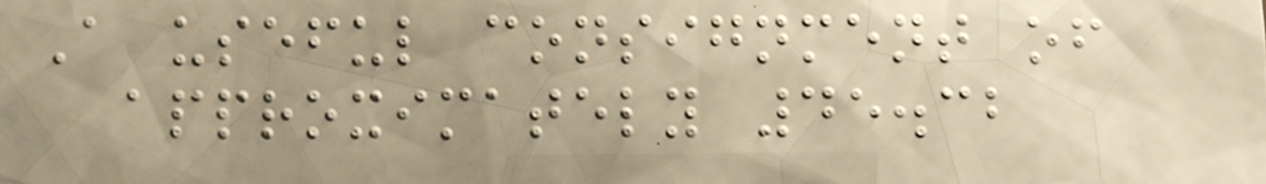A useful consignment of
approximately 45.32
